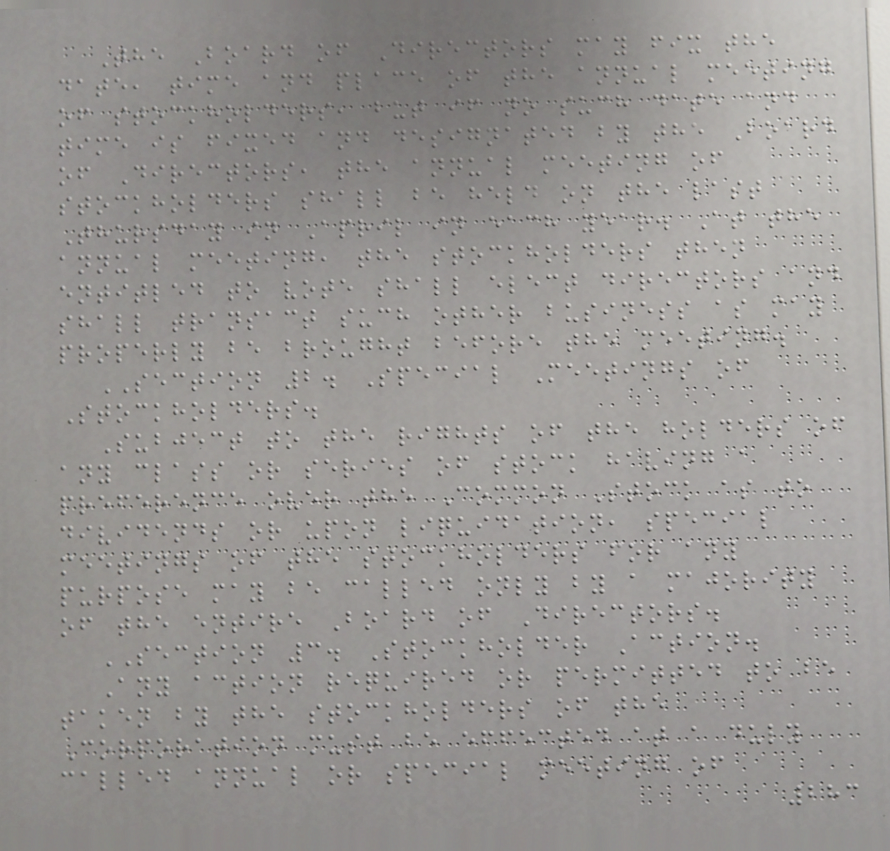The Board of Directors may fix the
date, time and place of the annual meeting
of stockholders, but if no such date and
time is fixed and designated by the Board
of Directors, the annual meeting of
stockholders shall be held on the last
Thursday in April in each year. At the
annual meeting, the stockholders then
entitled to vote shall elect directors and
shall transact such other business as may
properly be brought before the meeting.
SECTION 2. Special Meetings of
Stockholders.
Subject to the rights of the holders of
any class or series of stock having a
preference over the Common Stock as to
dividends or upon liquidation, special
meetings of the stockholders for any
purpose may be called only by a majority
of the entire Board of Directors.
SECTION 3. Stockholder Action.
Any action required or permitted to be
taken by the stockholders of the
Corporation must be effected at a duly
called annual or special meeting of
283
